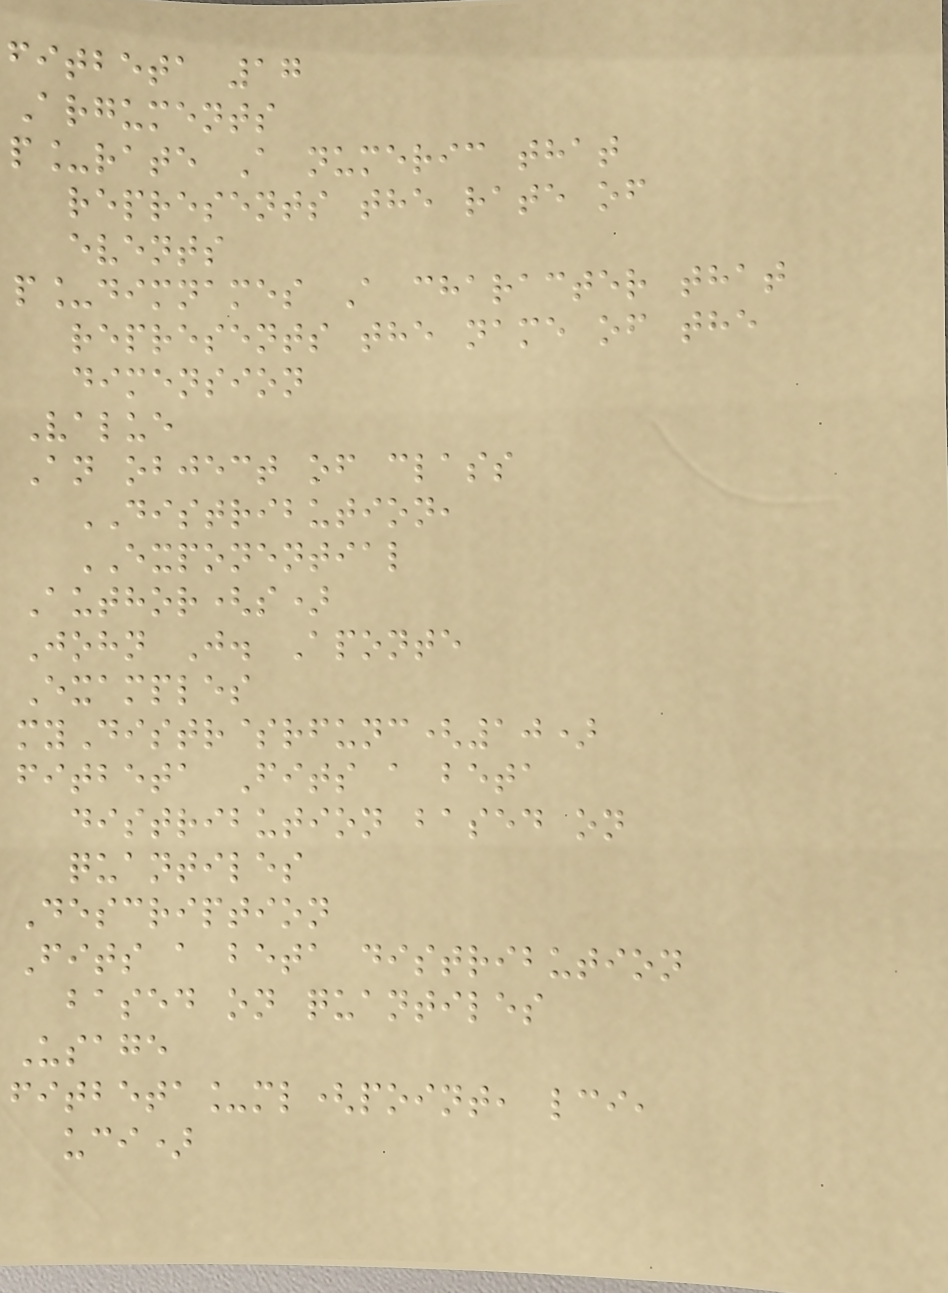fitbeta 17
Arguments
p_rate A numeric that
represents the rate of
events
p_dimnames A character that
represents the name of the
dimension
Value
An object of class
DISTRIBUTION,
EXPONENTIAL
Author(s)
John J. Aponte
Examples
myDistr$rfunc(10)
fitbeta Fits a beta
distribution based on
quantiles
Description
Fits a beta distribution
based on quantiles
Usage
fitbeta_ml(point, lci,
uci)
